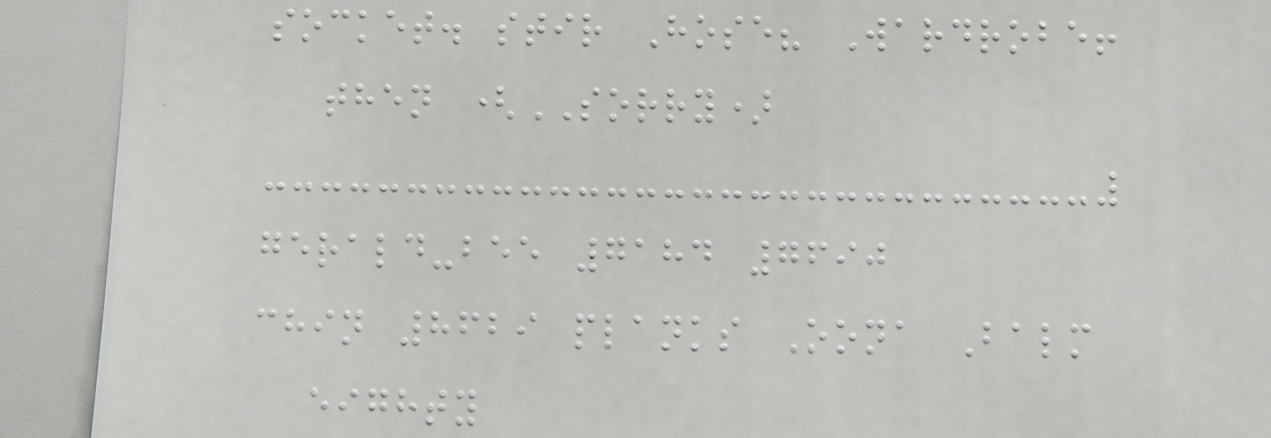socket. stir Hose? Wardrobe!
then (SORRY)
gerald-bee 7184 7690
chin 8629 planks Oona Balm
eighty
